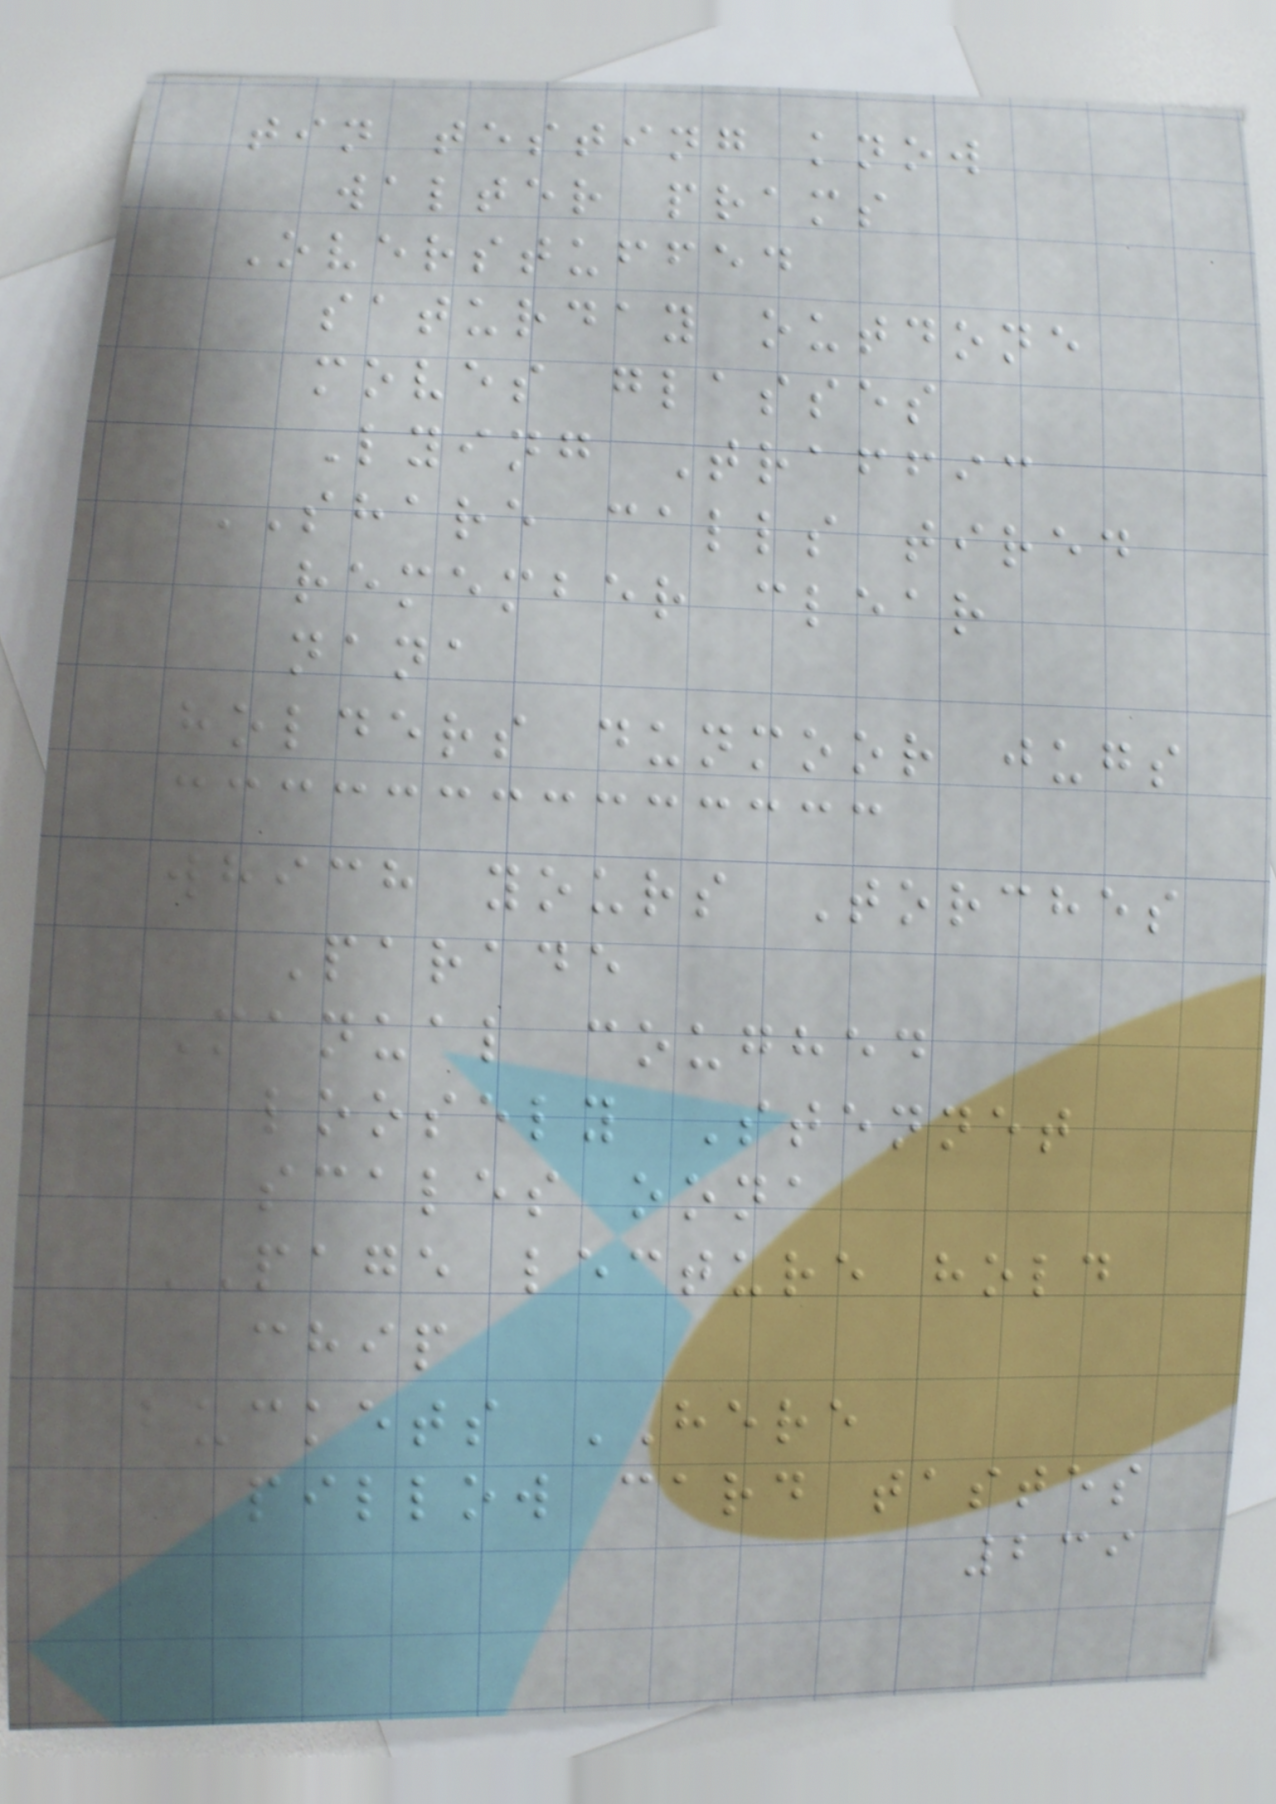tin testing know
walter prams
Overstuffed
saturday outdone
moves glasses
Lying Traffic
SHARE calls tired
remember clear
nana
holders dunmoor jugs
which yours Torches
Parade
Manual coughed
loosely Stennet
scales oona
PAGE lecture hold
chip
buckets HERE
pillow card tastes
239
